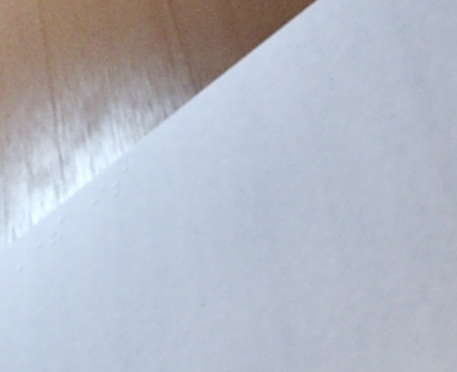There is
